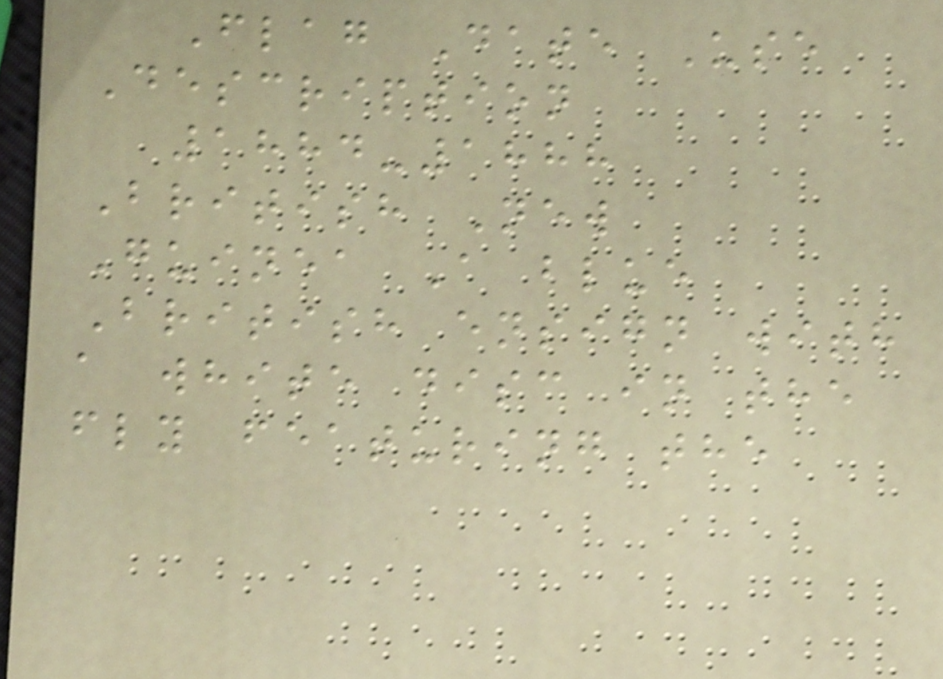Flag Date Use
Description
1884-1888
British New
Guinea A blue
British ensign with
a white disc in the
fly featuring the
